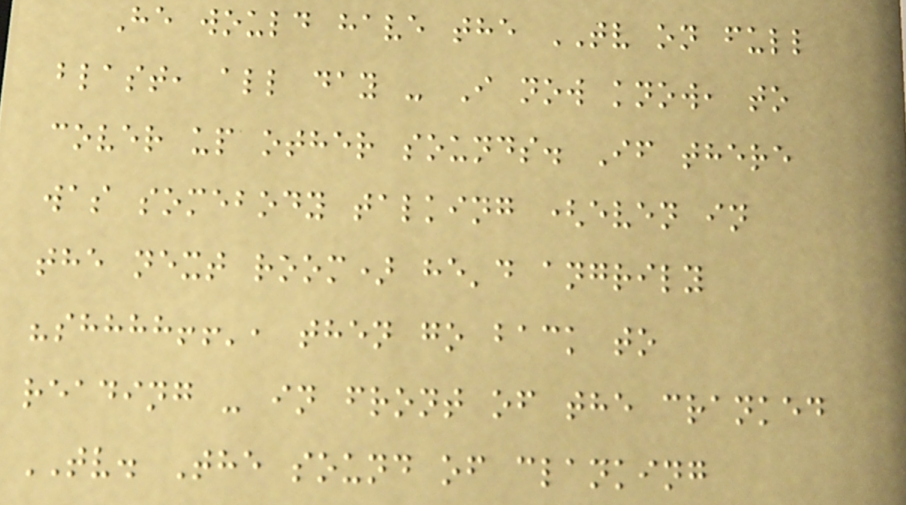He would have the TV on full
blast, all day - I now know, to
cover up other sounds. If there
was somebody talking (even in
the next room) he'd angrily
"shhhh!!', then go back to
reading - in front of the cranked
TV. The sound of clanking
